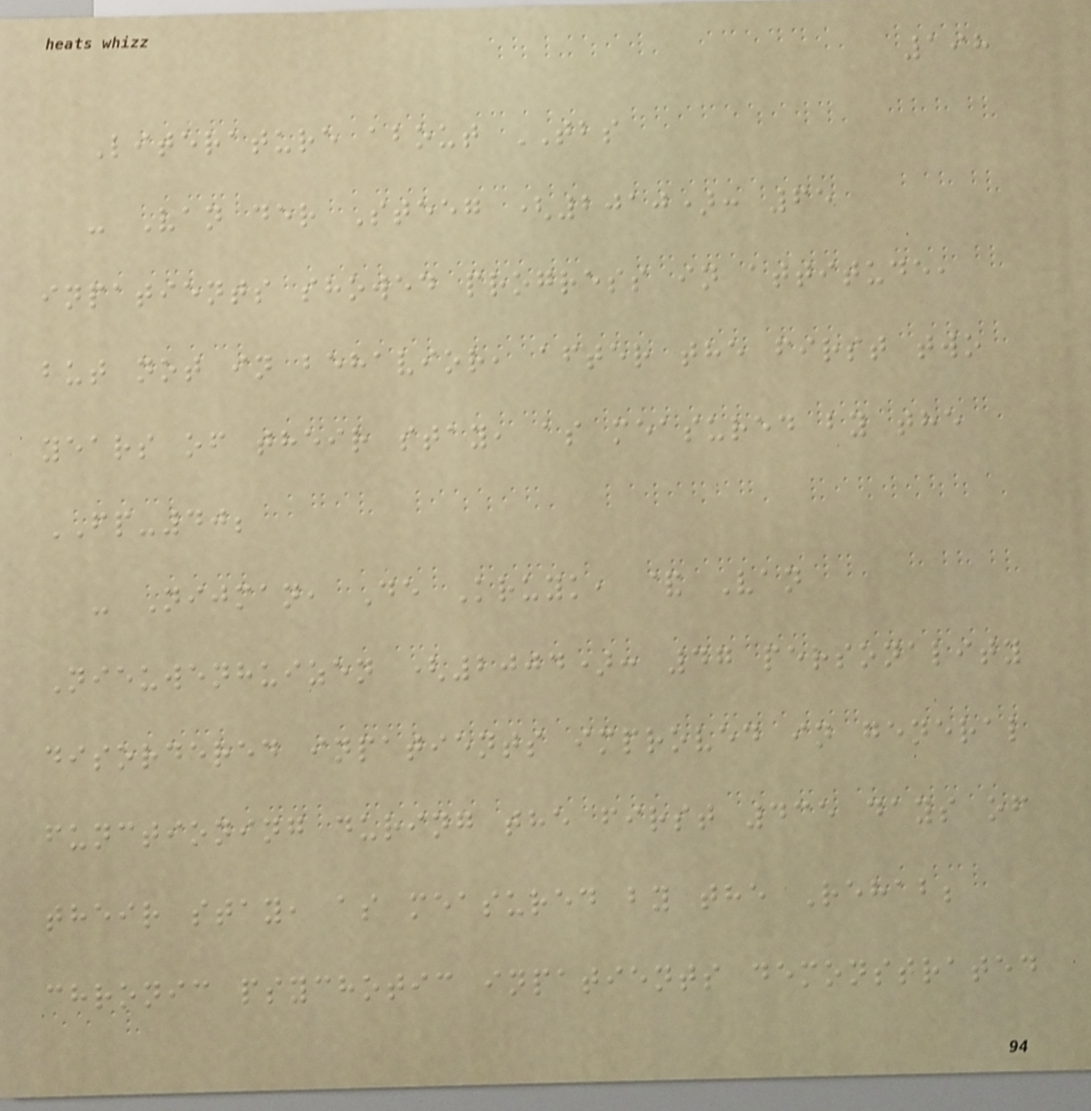198
Literature about TBS
- Van der Steeg (2010): 65
inpatients showed progress in attitude,
but not in behavior, after the first two
years of their stay, as measured by the
FP-40;
- Nijman, De Kruyk, & Van
Nieuwenhuizen (2004): 47 personality
disordered inpatients improved in general
functioning during the first 435 days of
their stay, as measured by the Rehab;
chronic psychotic inpatients demonstrated
